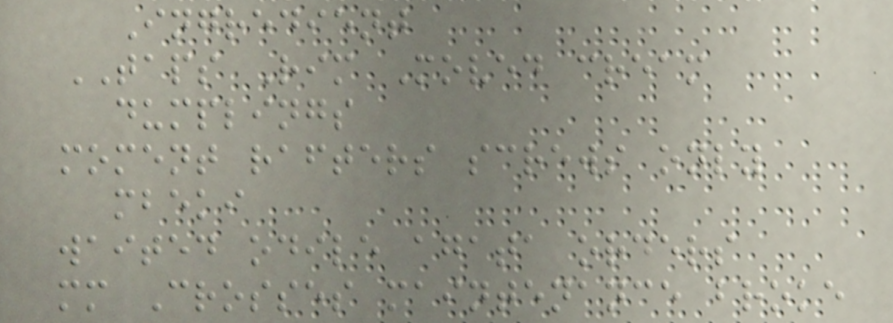Ingredient
TAPS Rim Moved cream
dumplings
moment rafters screws only
mbeki
waited odile agata orders
mm Crosses maintenance broke
